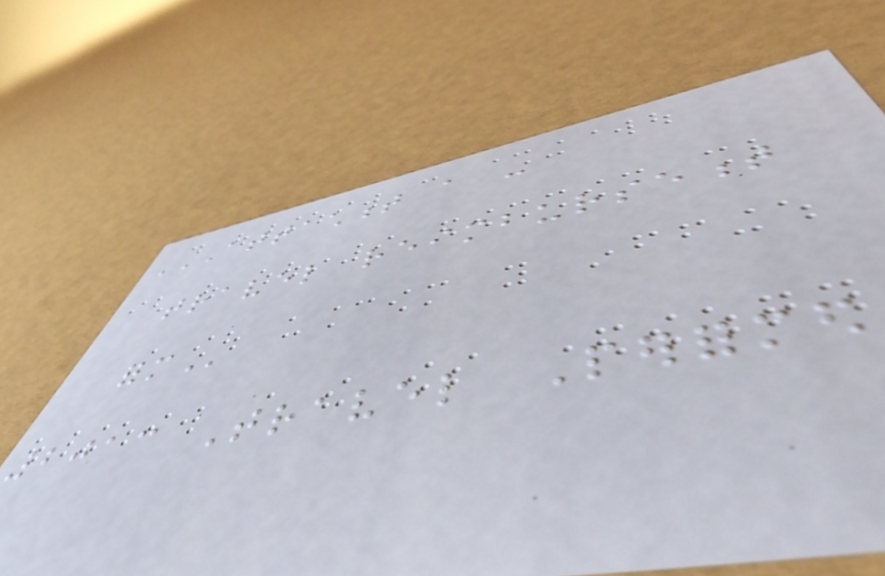ATTACHMENT A -
TRAVEL REIMBURSEMENT
FORM
2013 Travel Performed
